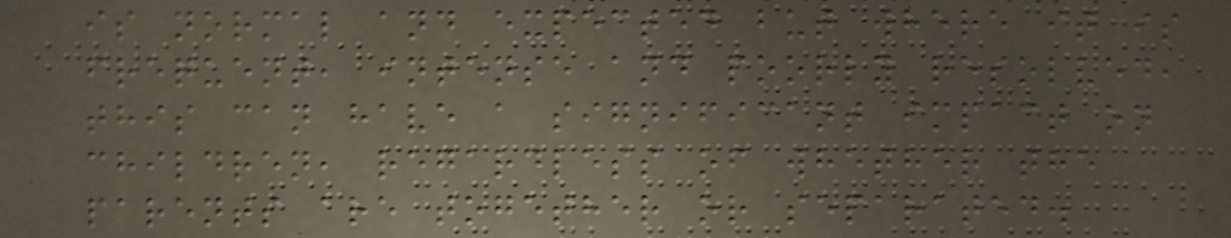is normal and expected but where it is
frequent, intense and poorly resolved,
this can have a significant impact on
children, regardless of whether the
parents are together or separated.
